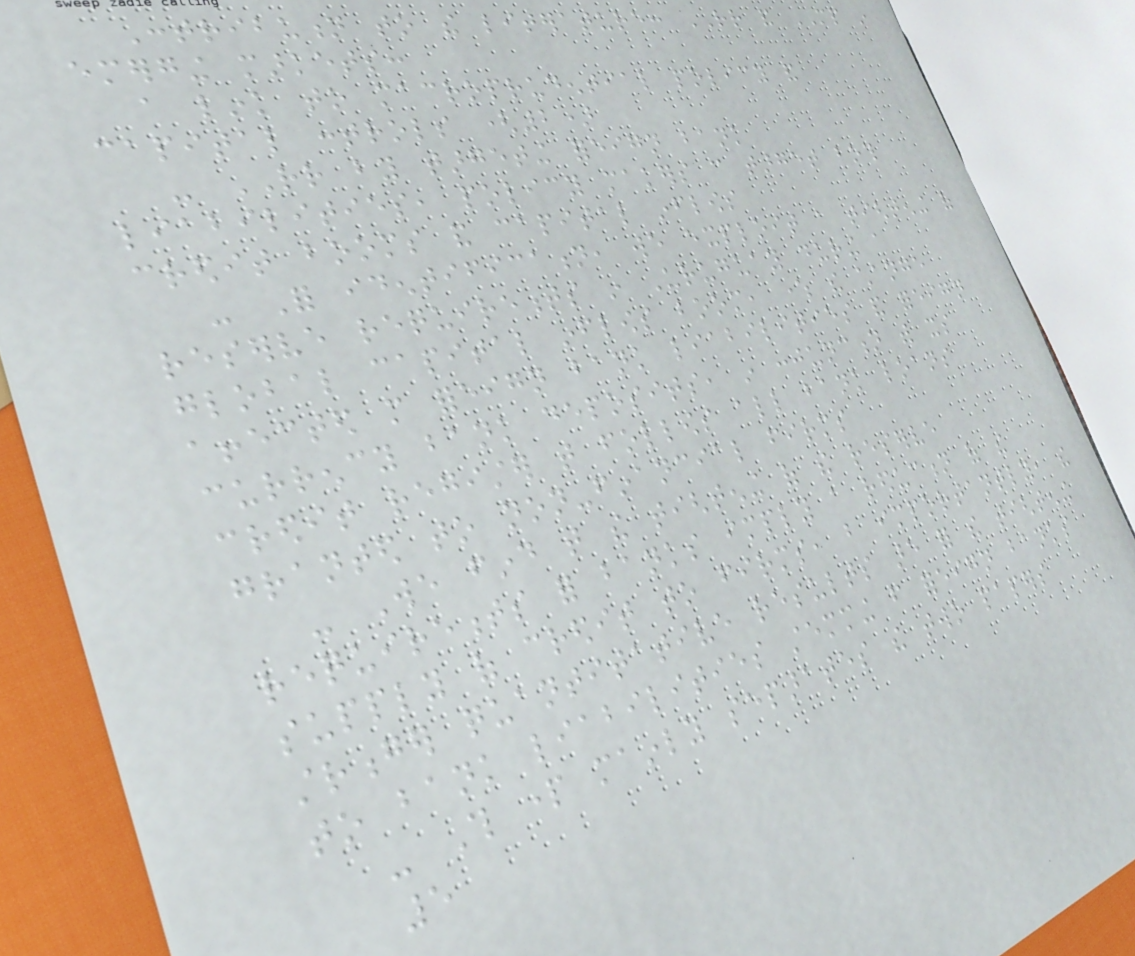Contribution to the literature: RR and MP in
emerging markets:
a link to macroprudential policy and
capital controls (2)
- RR by targeting foreign bank
liabilities, policy makers can target both
credit booms and capital inflows
- For identification, we exploit a tightening of
reserve requirements in Uruguay during a
global capital inflows boom, where the change
affected more foreign bank liabilities and foreign
currency bank deposits, in conjunction with its
credit register that follows all bank loans
granted to non-financial firms
- We find that the tightening of the reserve
requirements for banks imply a reduction of the
supply of credit to firms, but importantly, the
stronger quantitative results are for the tightening
to bank liabilities stemming from foreign banks
- This part mainly separates the two papers
5
